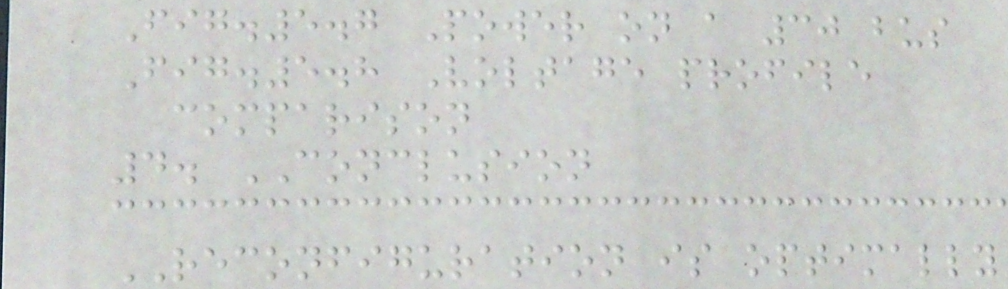Fig.5.7 Power on a 30 bus
Fig.5.8 Voltage profile
comparison
4. CONCLUSION
RECONFIGURATION is optimally
